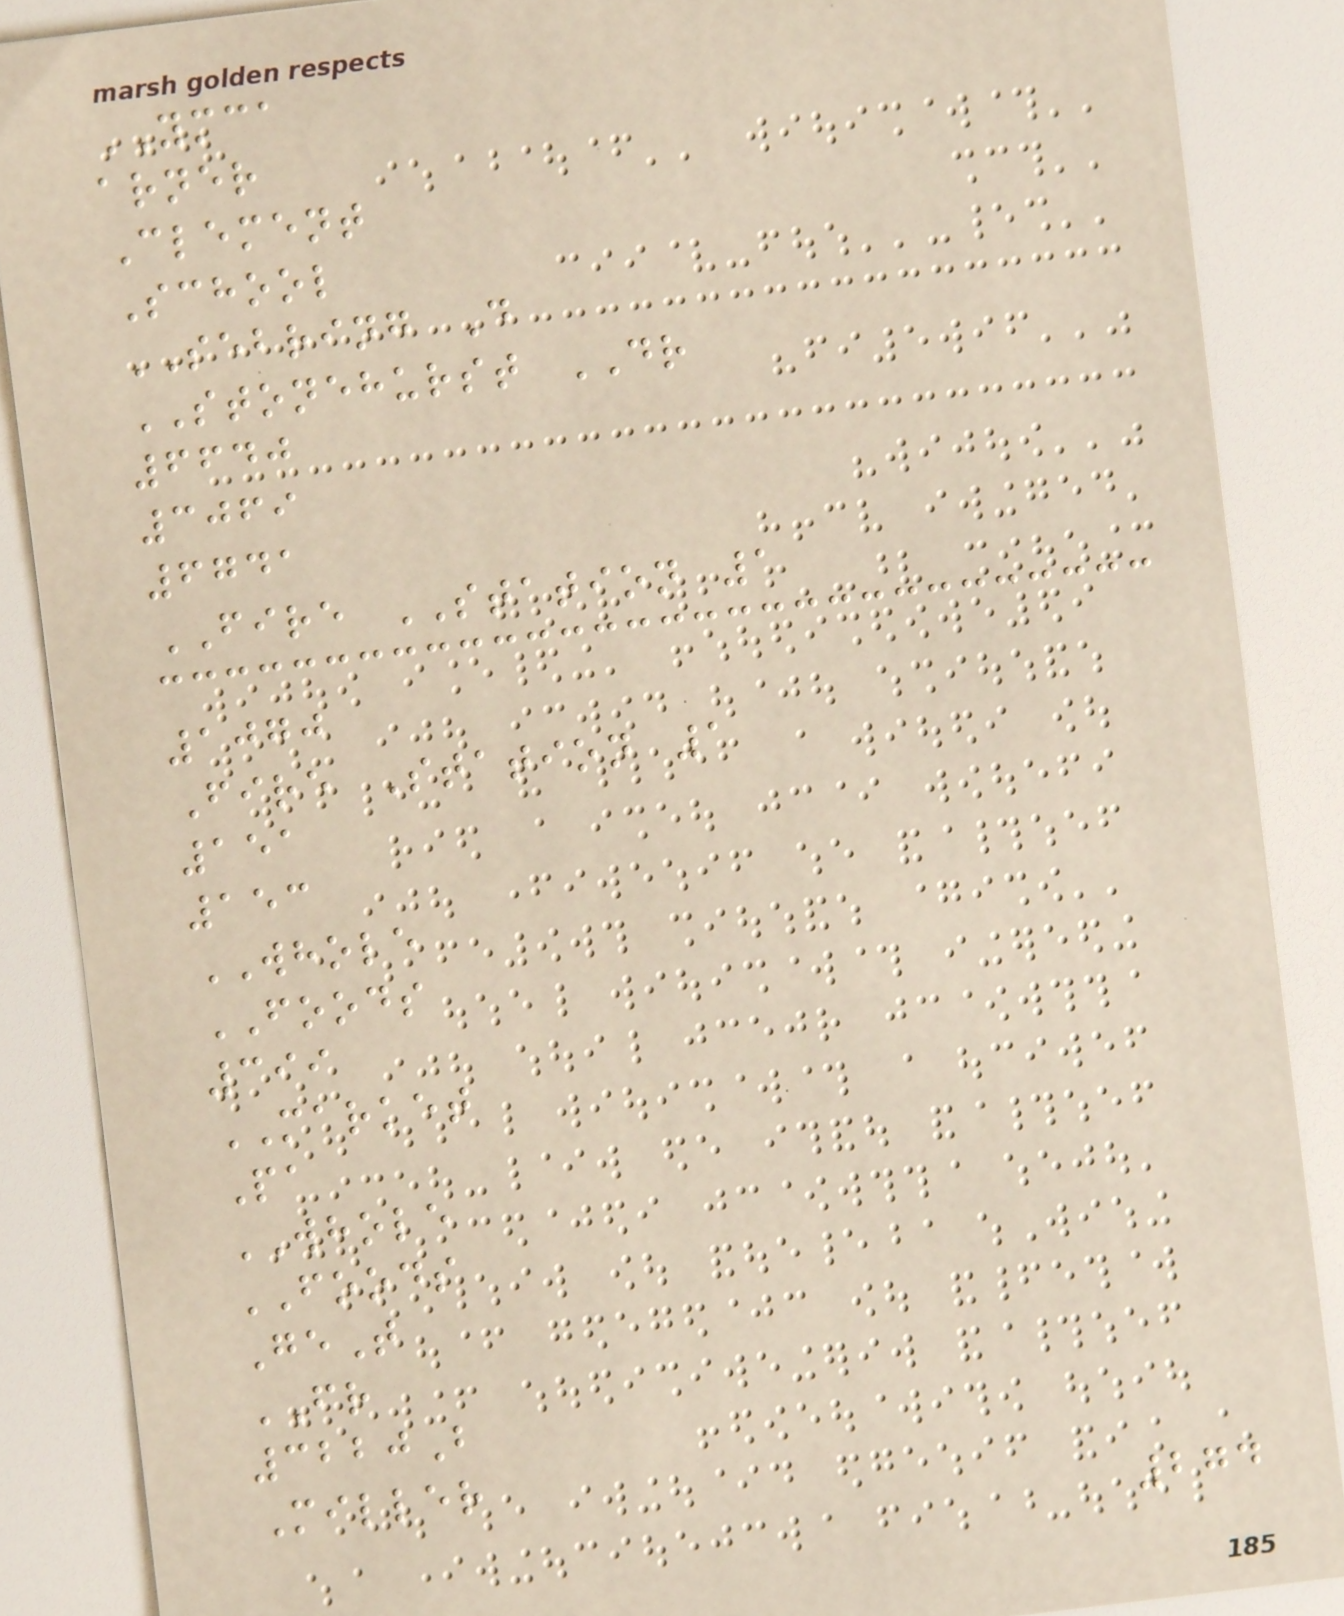YMCA
arner
Clement
School
SEBRING D
STONEHURST DR
6640
3069
6741
FIRE STATION 1
1070
Fire Station 1
151
153
WHOLE
FOODS
399
MARKET
Pa
WHOLE
FOODS
GeT
FR
3220B
Miller
274
